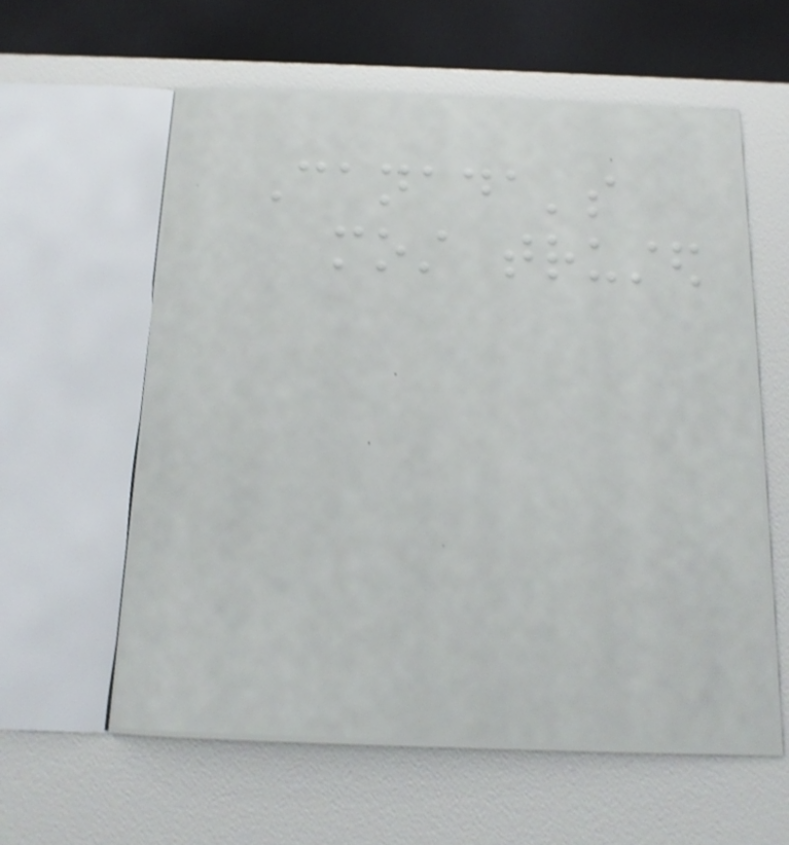Canada's
most trusted
